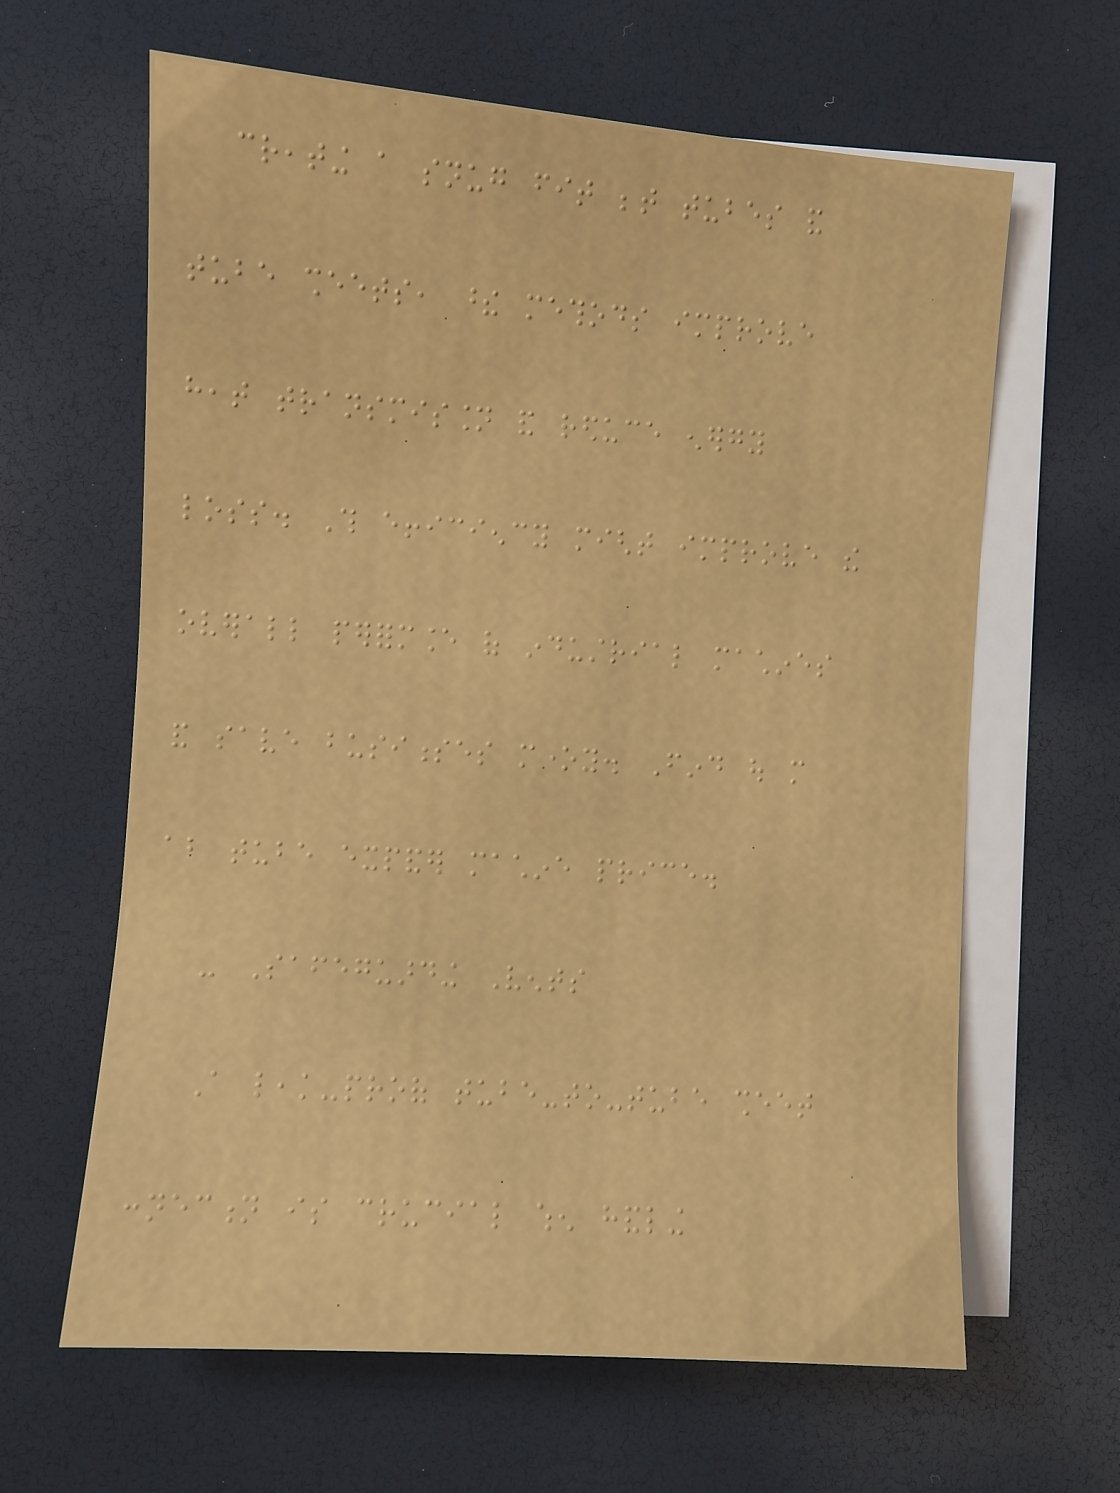creating a snug fit between tubes and
tube sheets, these methods improve
heat transmission and reduce energy
loss. This efficiency might improve the
overall performance of industrial machines
and save businesses money. Find out more
about tube expander machine price.
- Safeguarding Vents
A leak-proof tube-to-tube sheet
connection is crucial when handling
